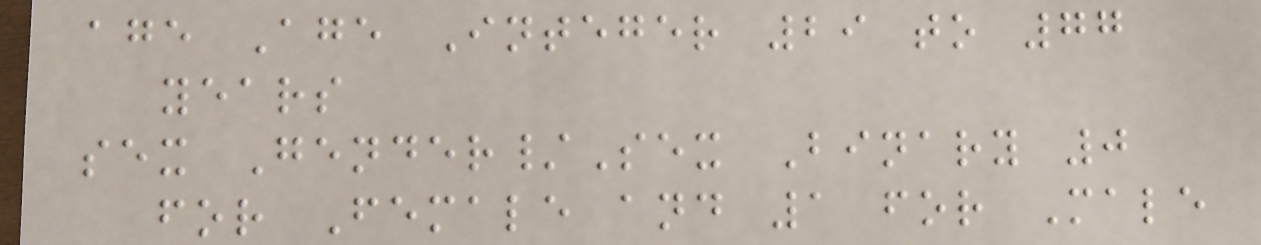age Age Integer 29 to 77
years
sex Gender/Sex Binary 0
for Female and 1 for Male
